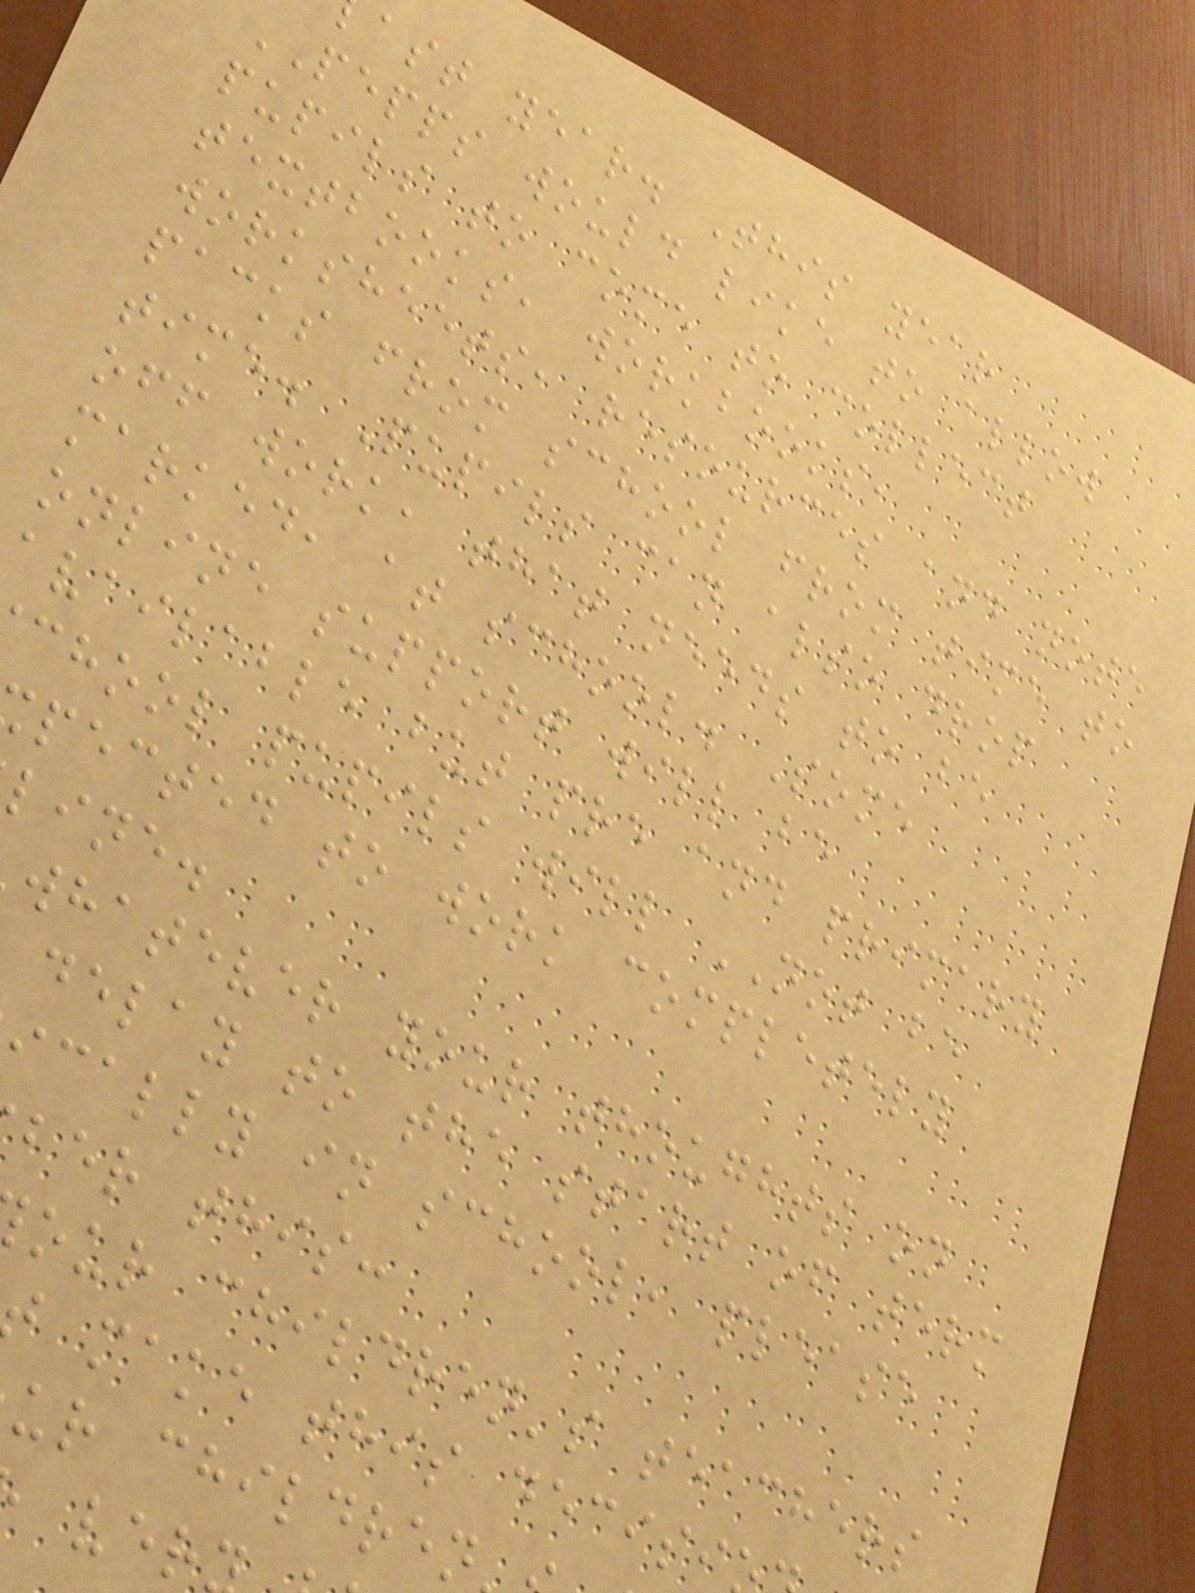ast year. This year
PEPPS would like to allow
pupils to come to collect
textbooks, workbooks,
worksheets, resources and note
packs from school from time to
time. Pupils can also drop
off work, that needs to be
marked, at school. Some
online support will be
available but pre and primary
chool pupils will NOT be
pected to work completely
line.
whatever your thoughts on
delay to the start of term
ically in school, please
ber this:
our children's teachers
make this decisi
ur children
